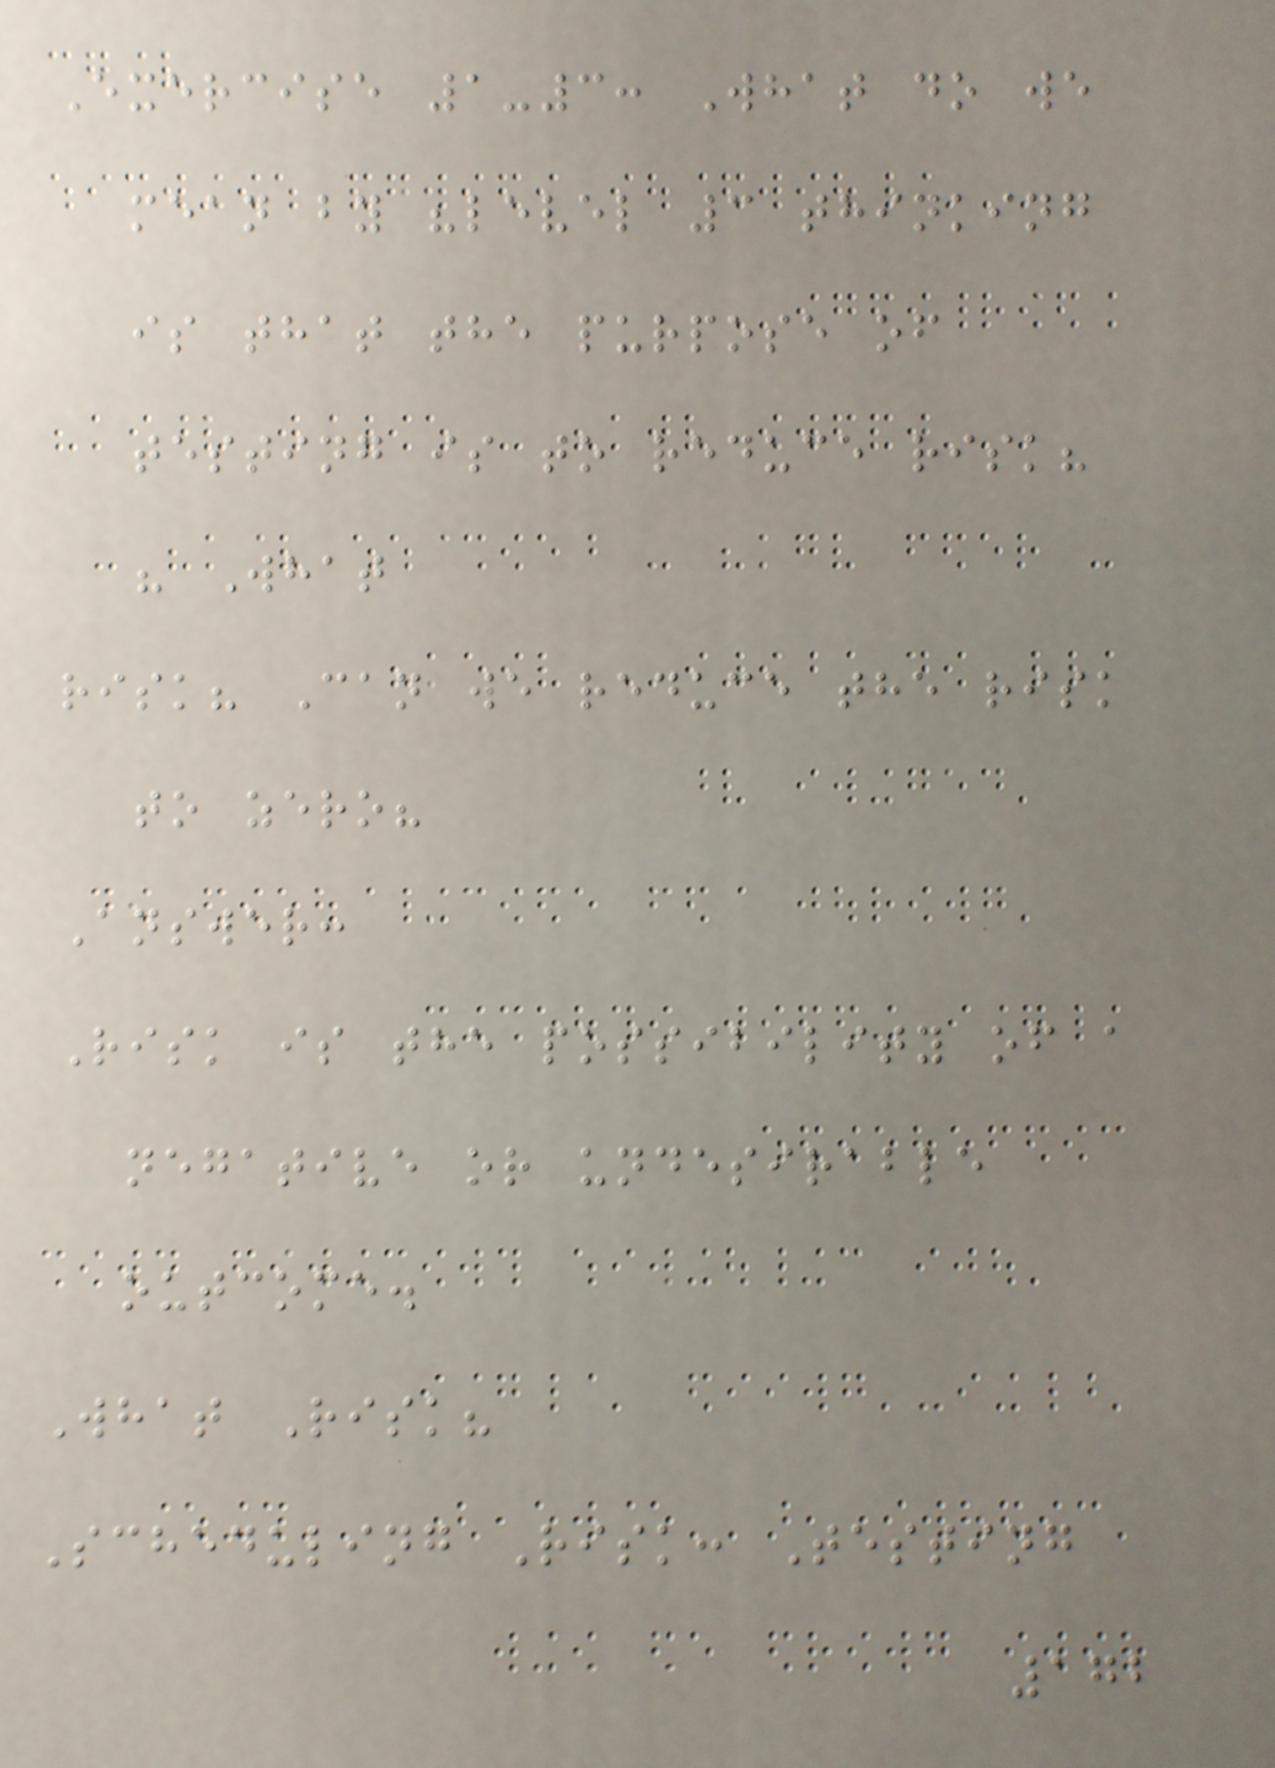Exercise 1-3: What do we
mean by "level 3 thinking
is that the purpose of
testing is to reduce risk?
" What
risk? Can we reduce the risk
to zero?
Answer:
Risk is the possibility of a
negative or undesirable
outcome.
What Risk?
Scheduling Risk: Testing
172
